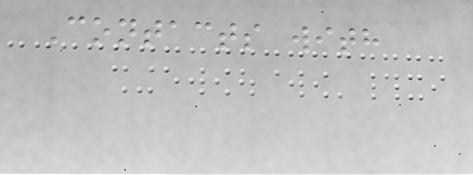Contacts with
